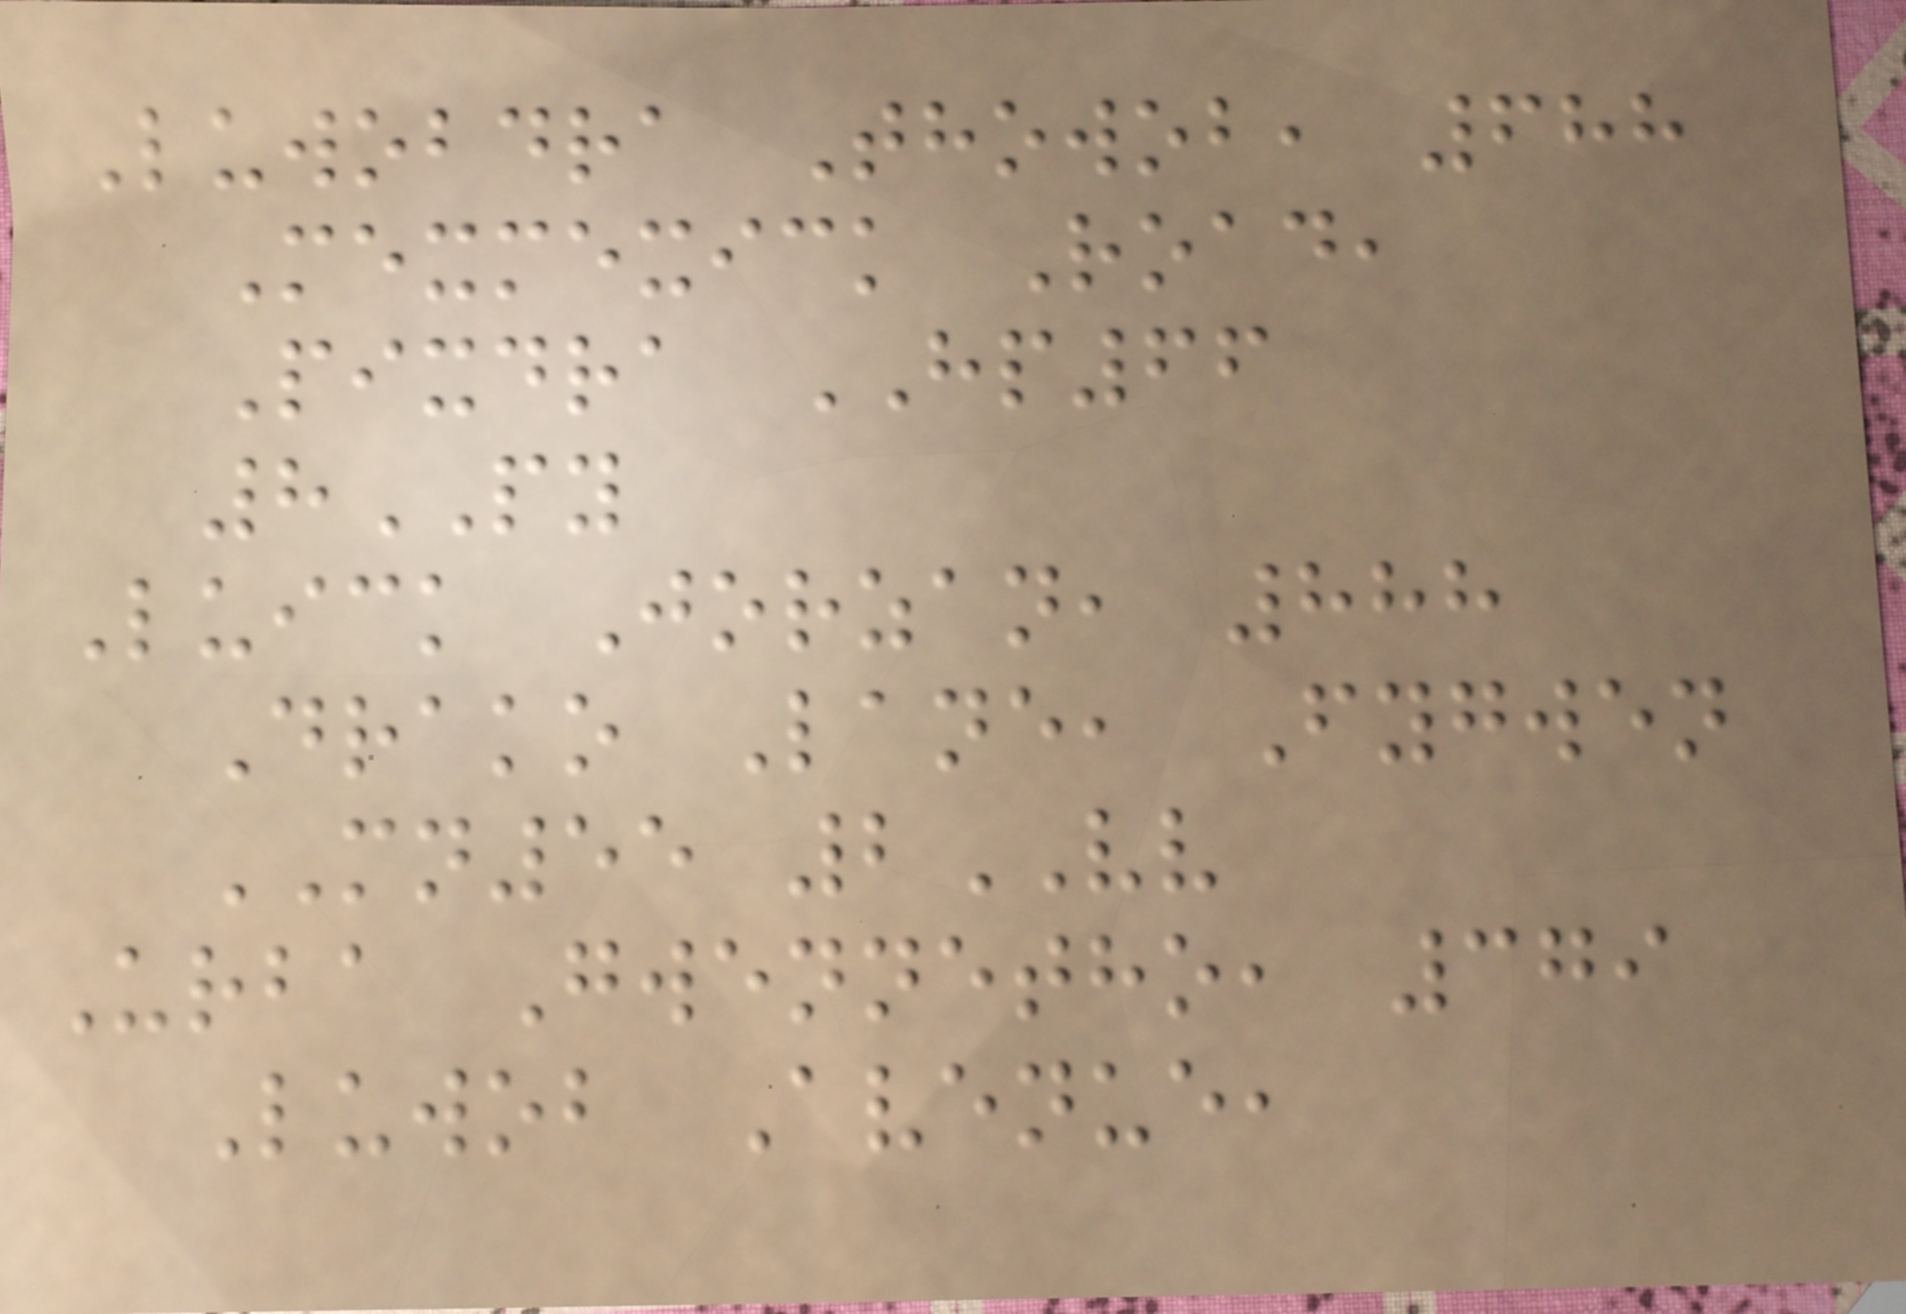Luwobdra Thowob, 688
Mexmexick Road,
Pixdra HP66
8PY
Luick Jorzan, 888
Drako Lane, Fygwen
MN55 2VV
Urba Gwennetho, 379
Luwob Avenue,
